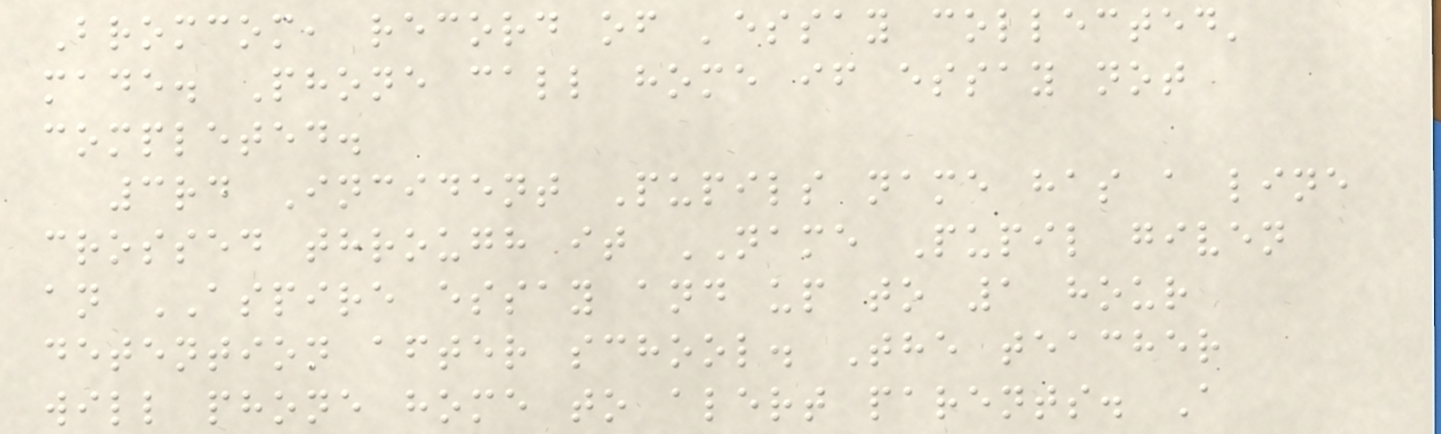Bromcom, record of 'essay collected'
made. Phone call home if essay not
completed.
3rd Incident Pupils name has a line
crossed through it NAME Pupil given
an ASPIRE essay and up to 1 hour
detention after school. The teacher
will phone home to alert parents. A
